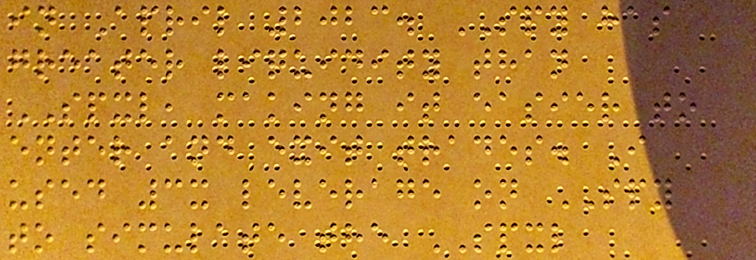in April 2023. SPY has
greater liquidity than
SPXL, making it easier to
enter and exit trades. I
used 3x leverage on SPY
to simulate the SPXL
